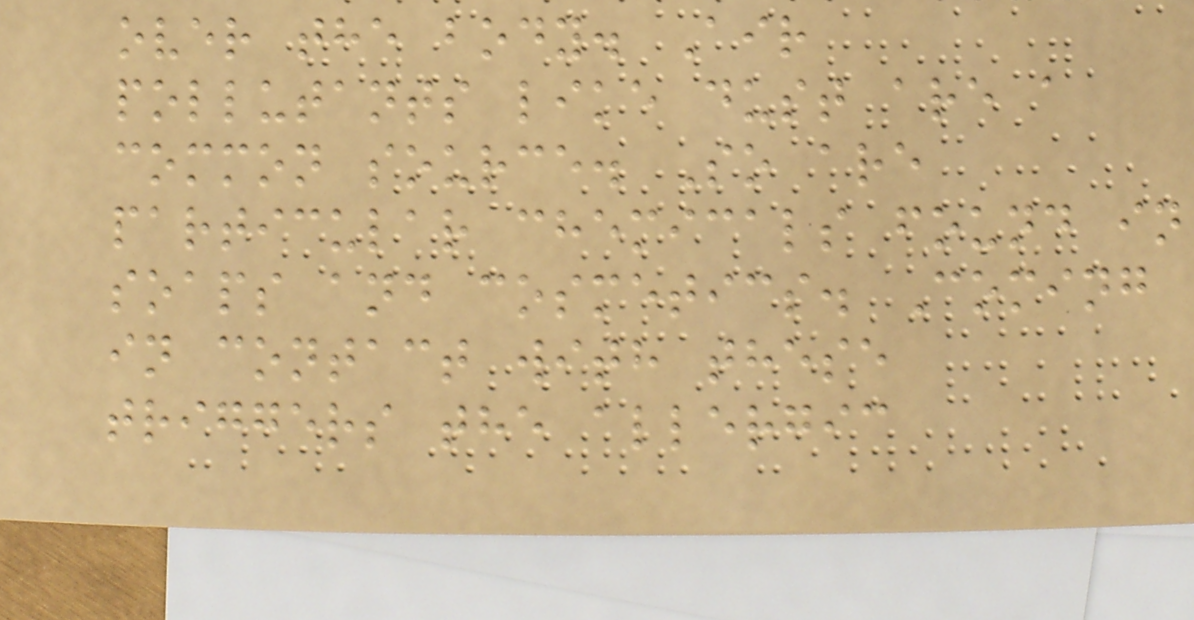over the body. Air
pollutants like dust are a
common source. So are
particular chemicals found in
soaps and cosmetics. Coming
in contact with these
triggers the allergic
